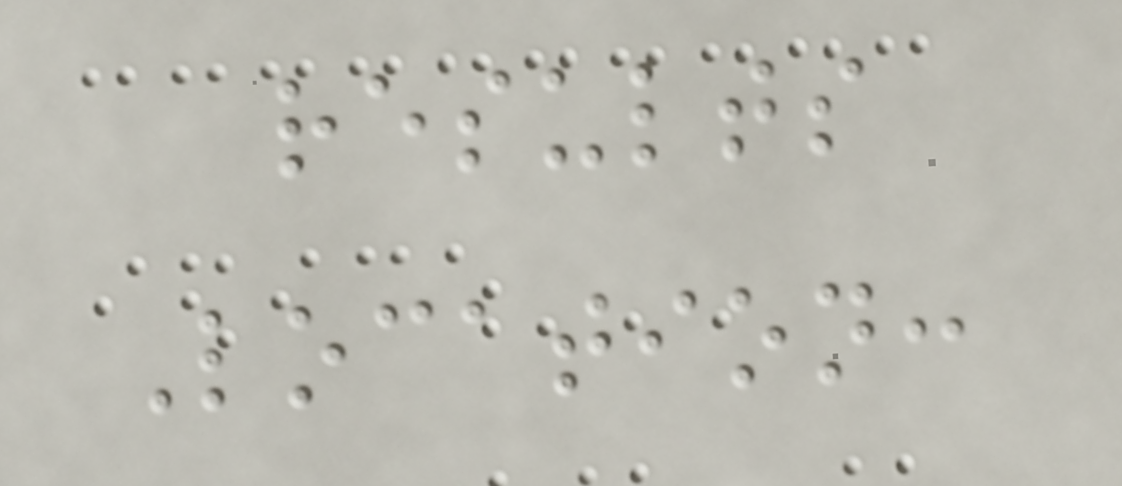results
Location:
